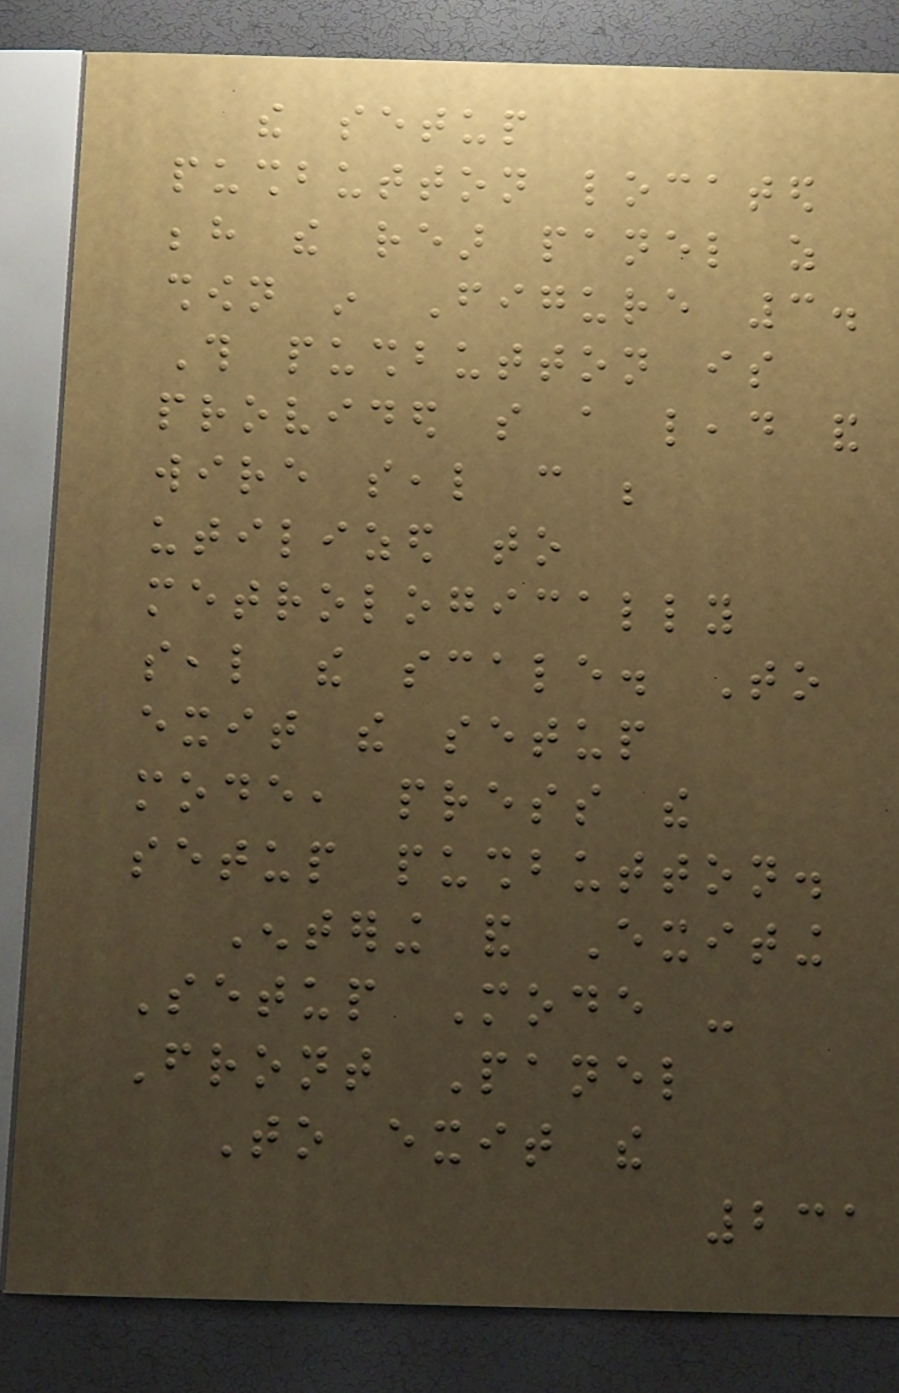the setup
pushbutton located
behind the rear panel as
shown in Figure 3.
This pushbutton is
provided so a lead and
wire seal can be
utilized to
metrologically
seal the scale. To
exit the setup
mode, press the
setup pushbutton.
Entering and Exiting
Setup Mode -
Front Panel
To exit the
231
